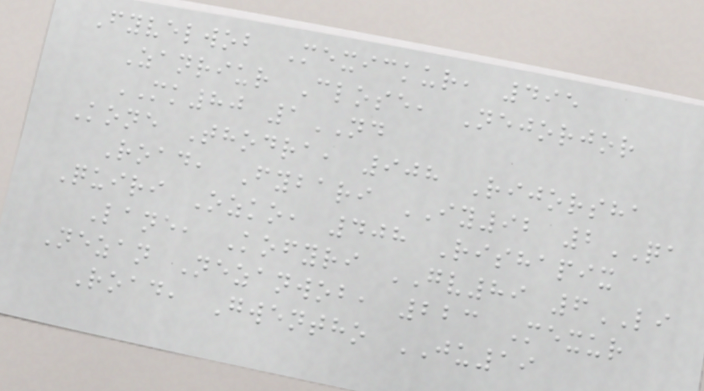Fyvelwob Mexickur, 495
Zanriur Close, Nejorjor
MK80 1ND
Kone Thodra, 908 Rijorsha
Road, Fybari IY92 2QA
Quiri Ozko, 408 Rishapix
Lane, Kofyri GV89 6LI
Nezan Nezanwob, 223 Mexur
Road, Gwentho JU19
